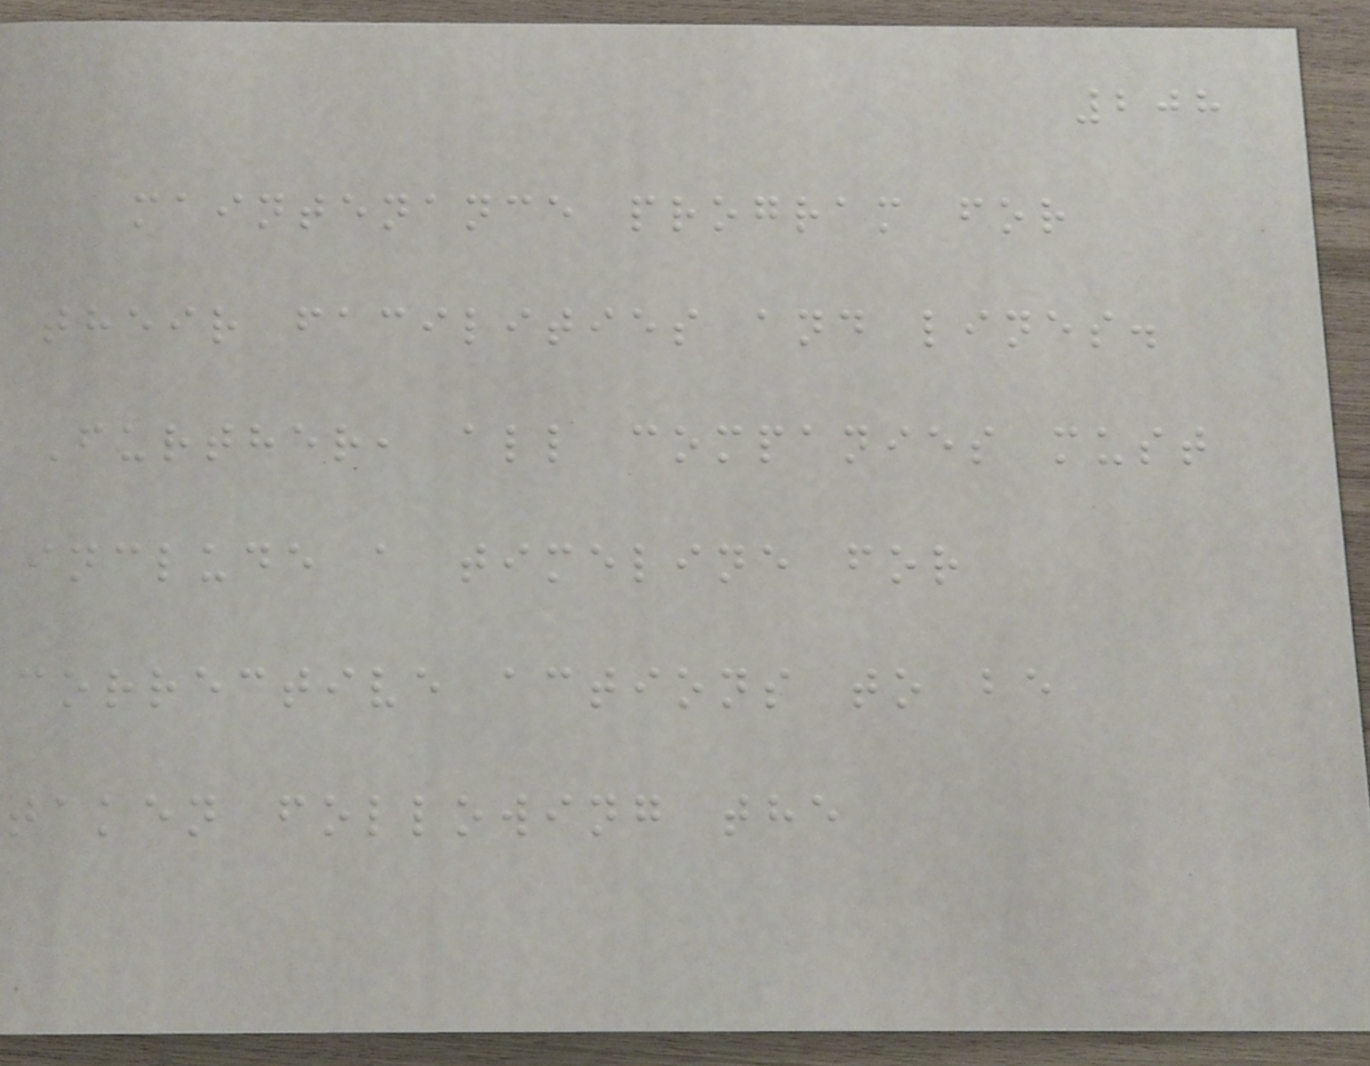208
maintenance program for
their facilities and lines.
Further, all companies must
include a timeline for
corrective actions to be
taken following the
